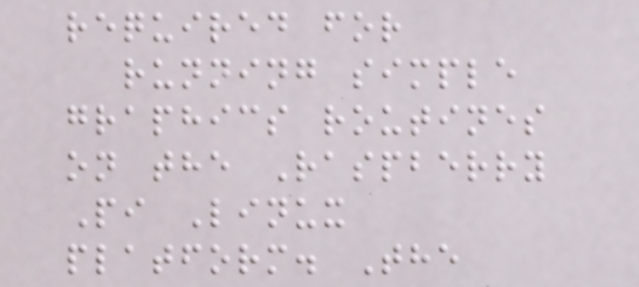required for
running simple
graphics routines
on the Raspberry
Pi Linux
platform. The
